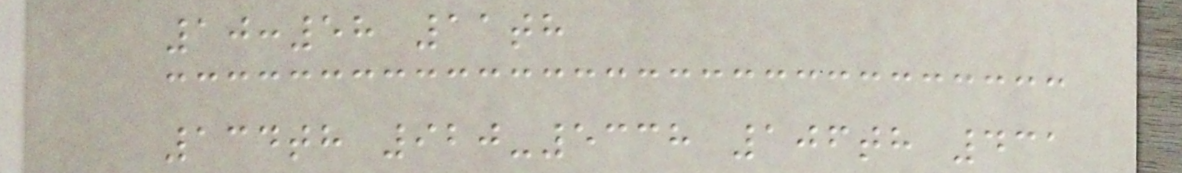10:58 11th
134th 920-5338 106th 431
